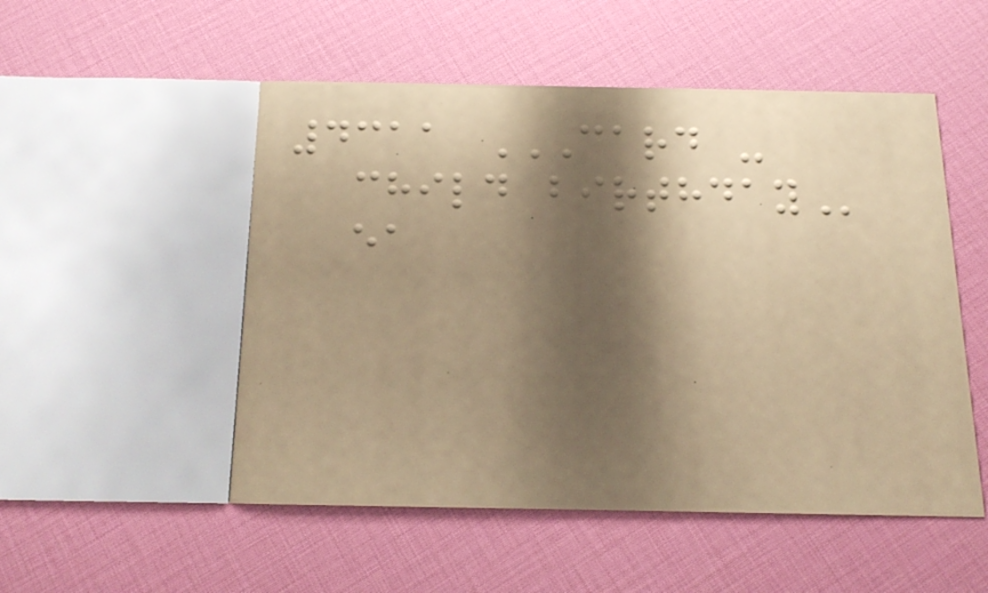4311 CARD -
CHILD BIRTHDAY
ea
